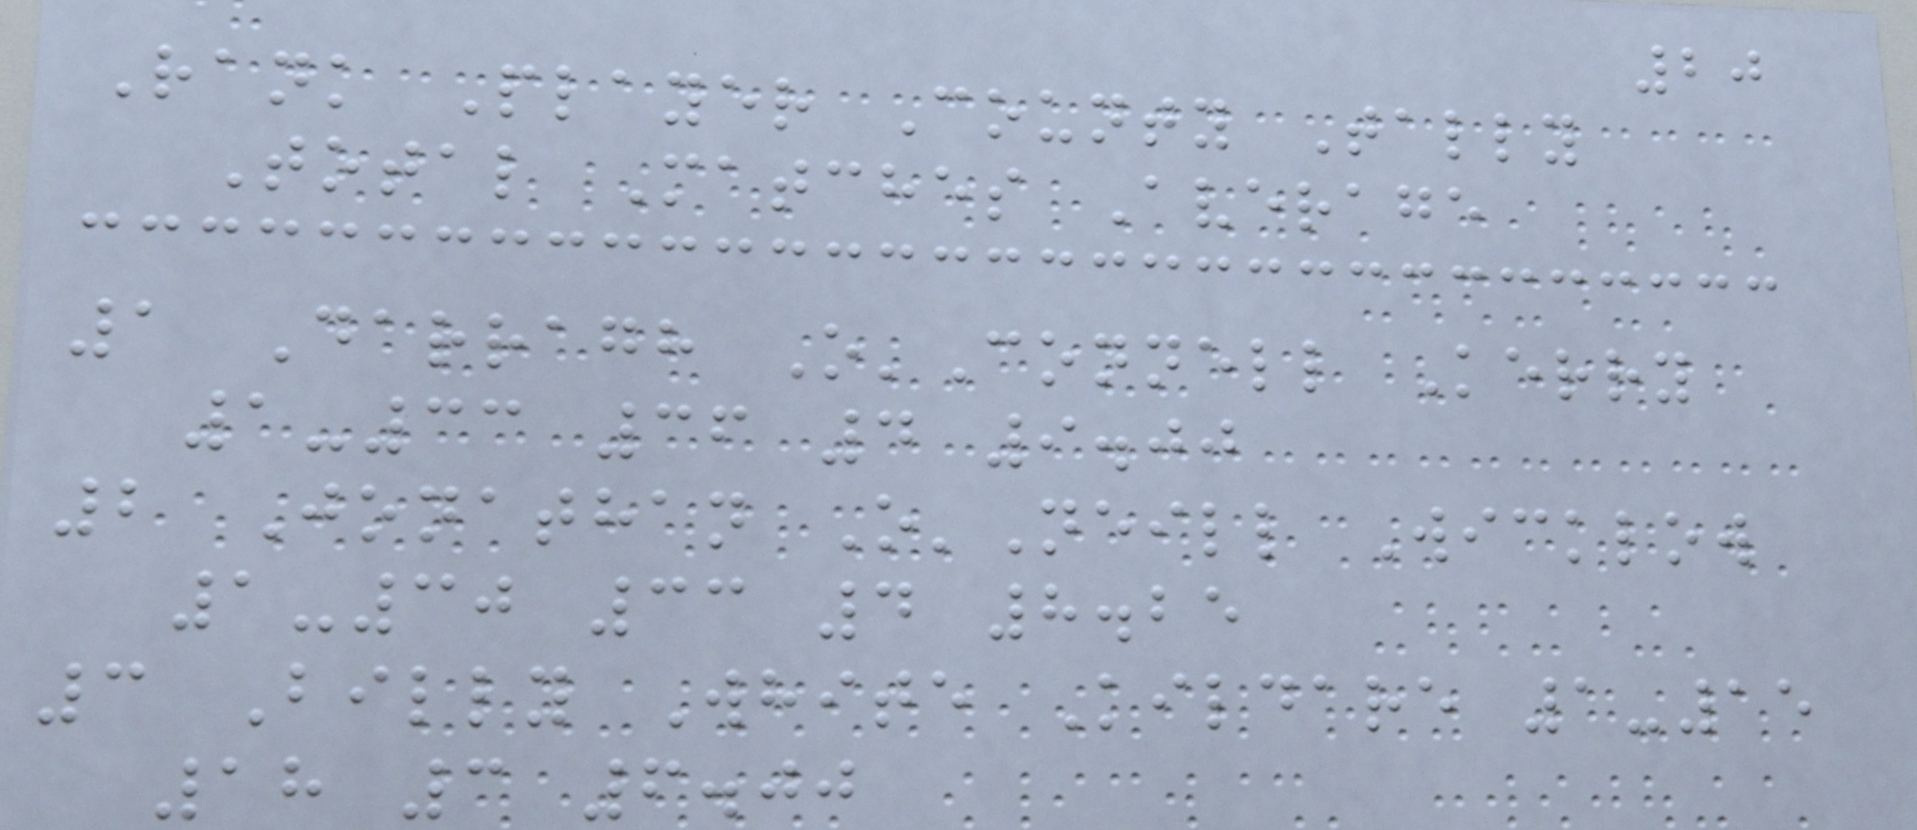20
Rank Player County Tally
Total Matches Average
1 Darragh O'Connell Kerry
1-33 36 4 9.00
2 Jonathan O'Neill Wicklow
1-30 33 4 8.25
3 Billy White Kildare 1-15
18 3 6.00
